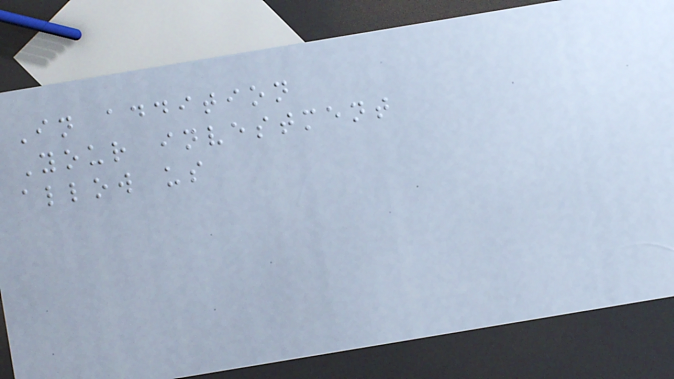In addition
Your investment
allow us
